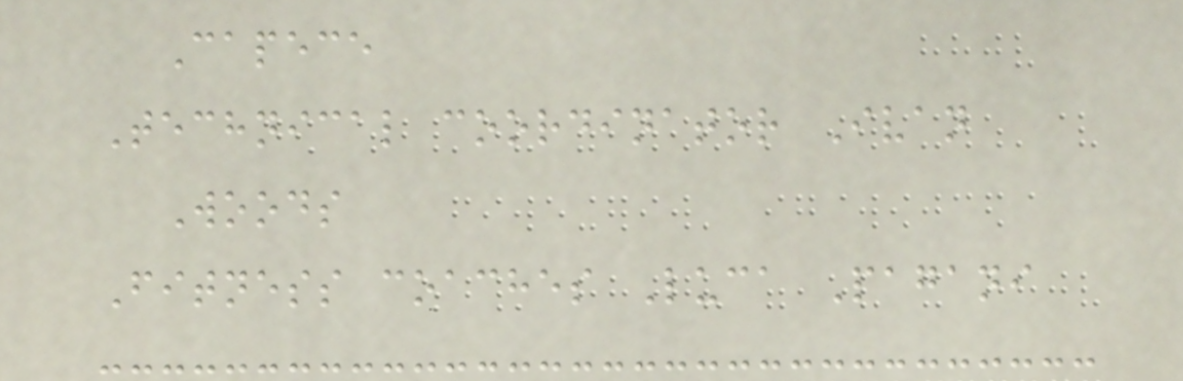Capece
Technical coordinator Ivan
Woods
Fitness coaches Luca Pagani
